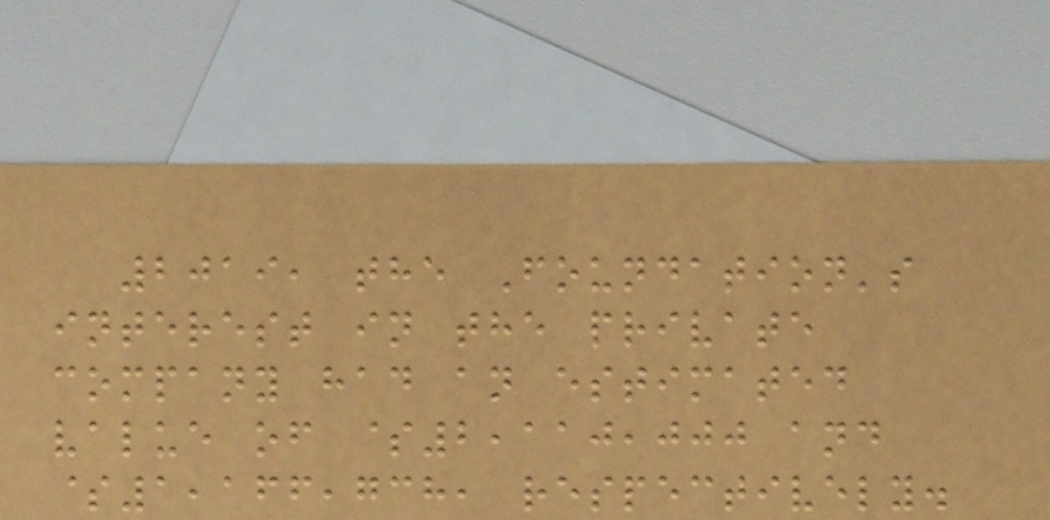2019, the Foundation's
interest in the private
company had an estimated
value of $2,110,000 and
$1,166,738, respectively.
